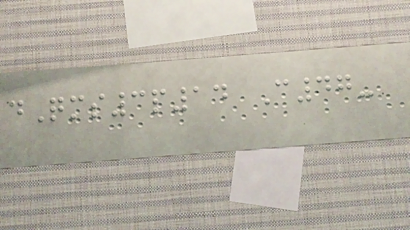dQms3p14 C47-
